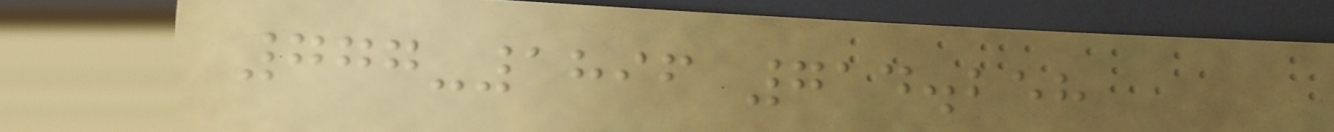777-1896 714.258
